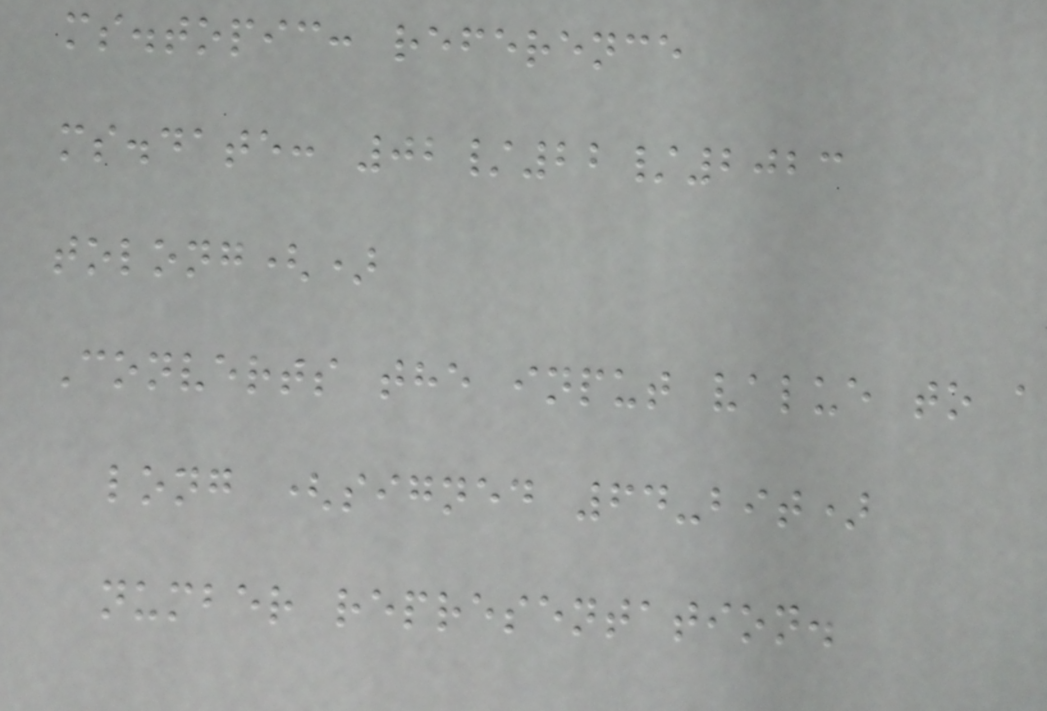ms.topic: reference
ms.date: 02/22/2023
tolong()
Converts the input value to a
long (signed 64-bit)
number representation.
